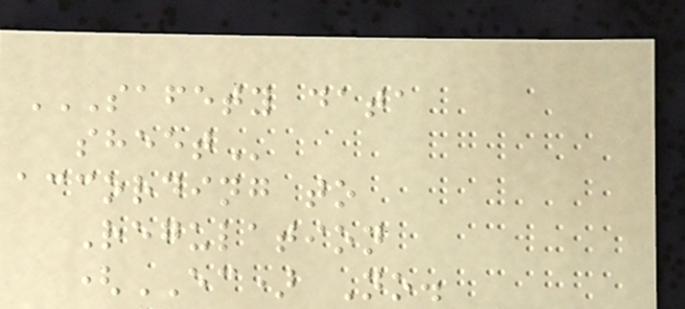SAFETY DATA
SHEET
according to
Regulation
(EC) No.
